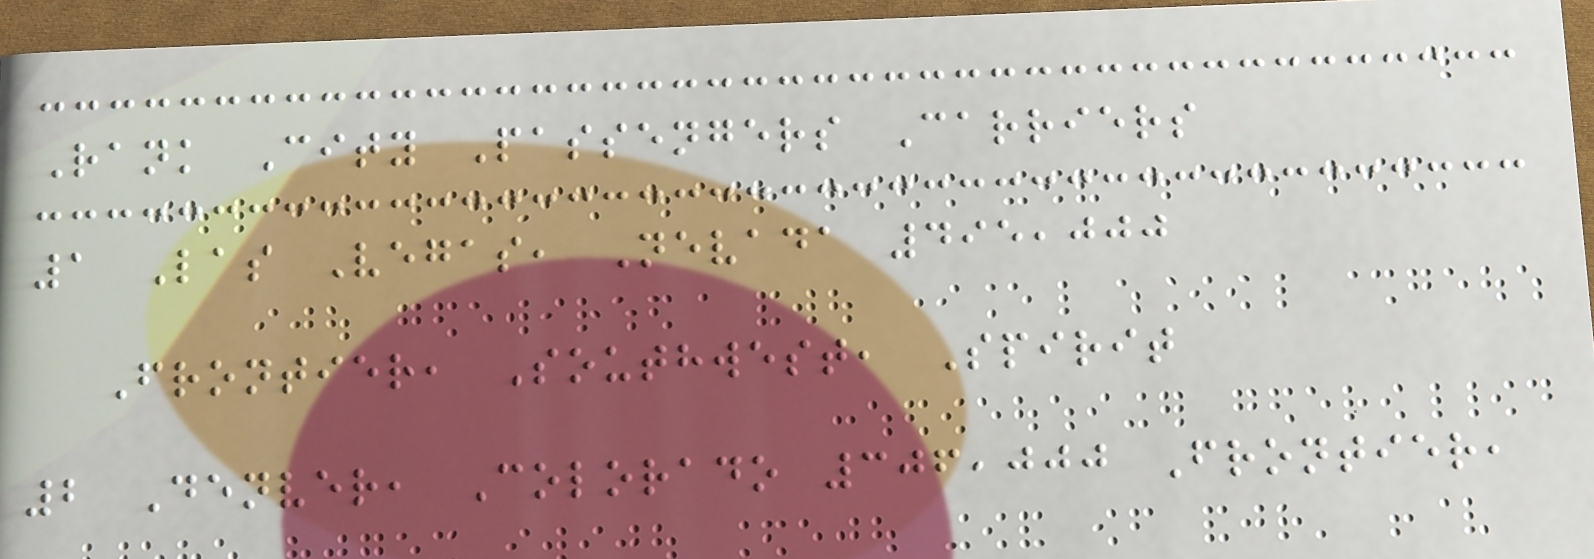Rank City Passengers Carriers
1 Las Vegas, Nevada 495,000
Frontier, Southwest, Spirit
2 Denver, Colorado 306,000 Frontier,
